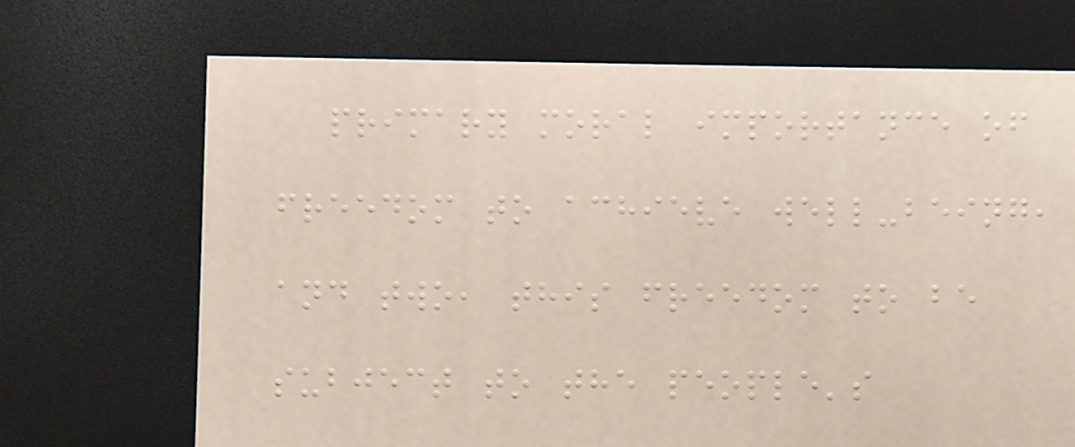primary moral importance of
freedom to achieve well-being,
and two, this freedom to be
subject to the people's
